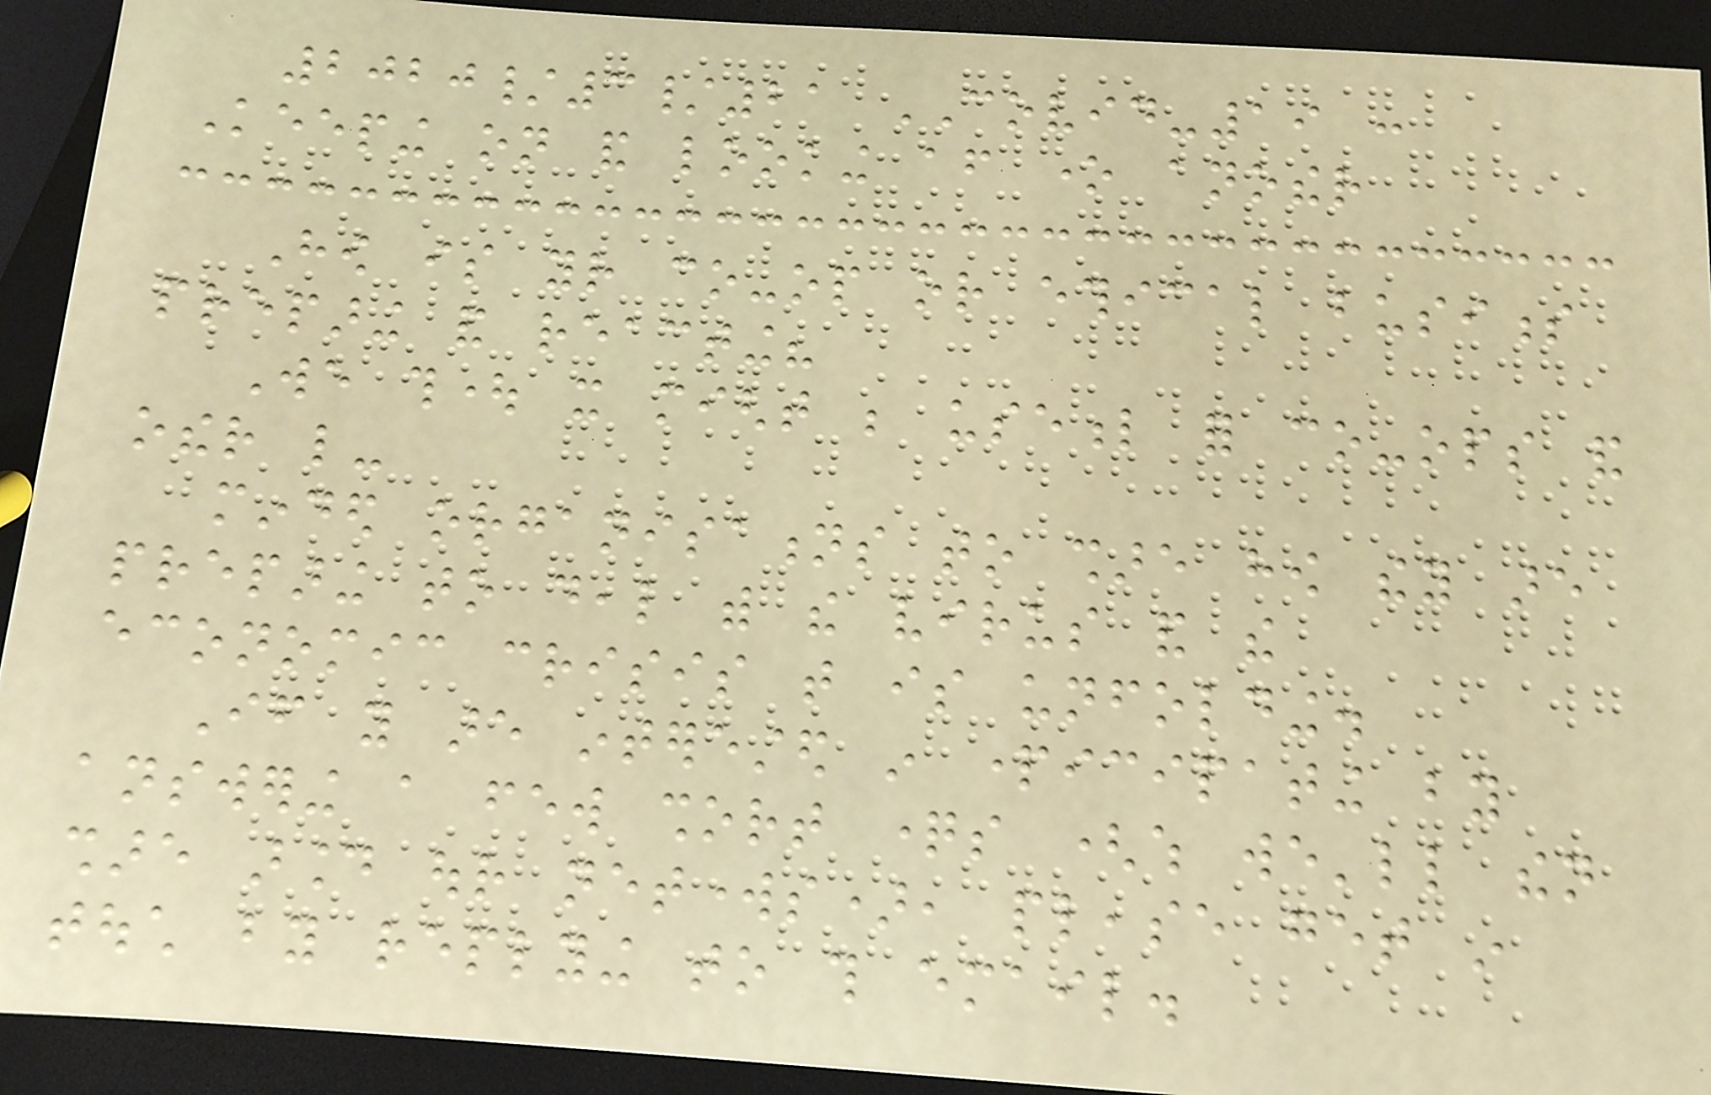2020/3/21 COVID-19 :
Keeping on and looking after one another
How is your co-op or ethical business
preparing and reacting?
We thought it might be useful for co-ops and
other like-
minded organisations to share how they are
preparing to deal with the virus and the
economic crisis that is unfolding.
If you are interested in participating by
answering a few short questions (which we'll then
share around our networks), please get in
touch by replying to this email.
